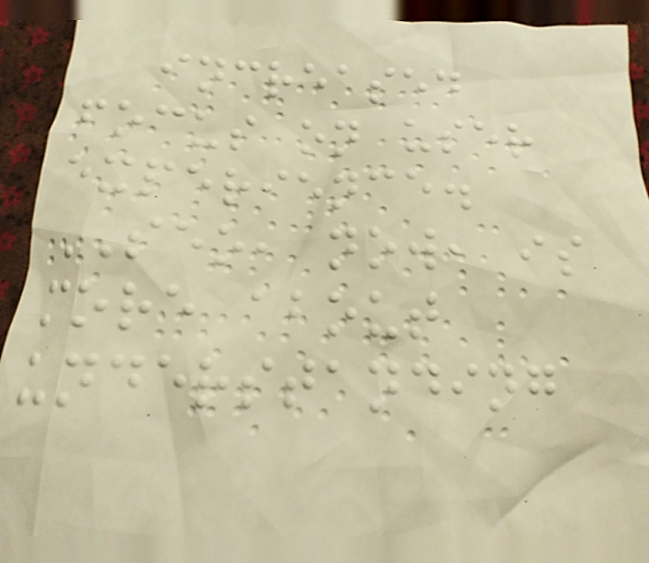increased
focus on user
experience.
SEO, now, is
more about
understanding
